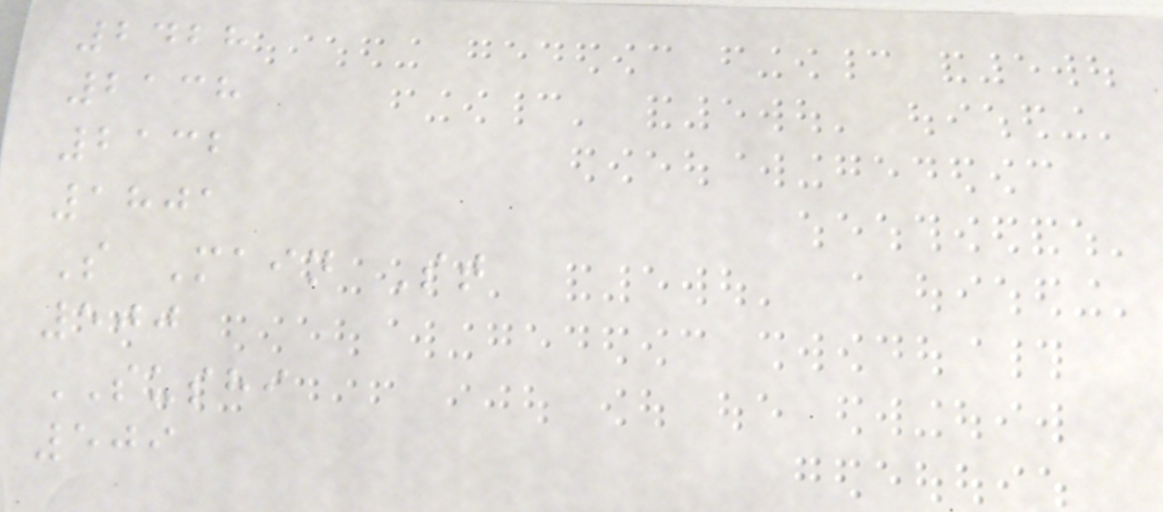2428
2138
2132
1801
S Main St
500
SUSHI
509
